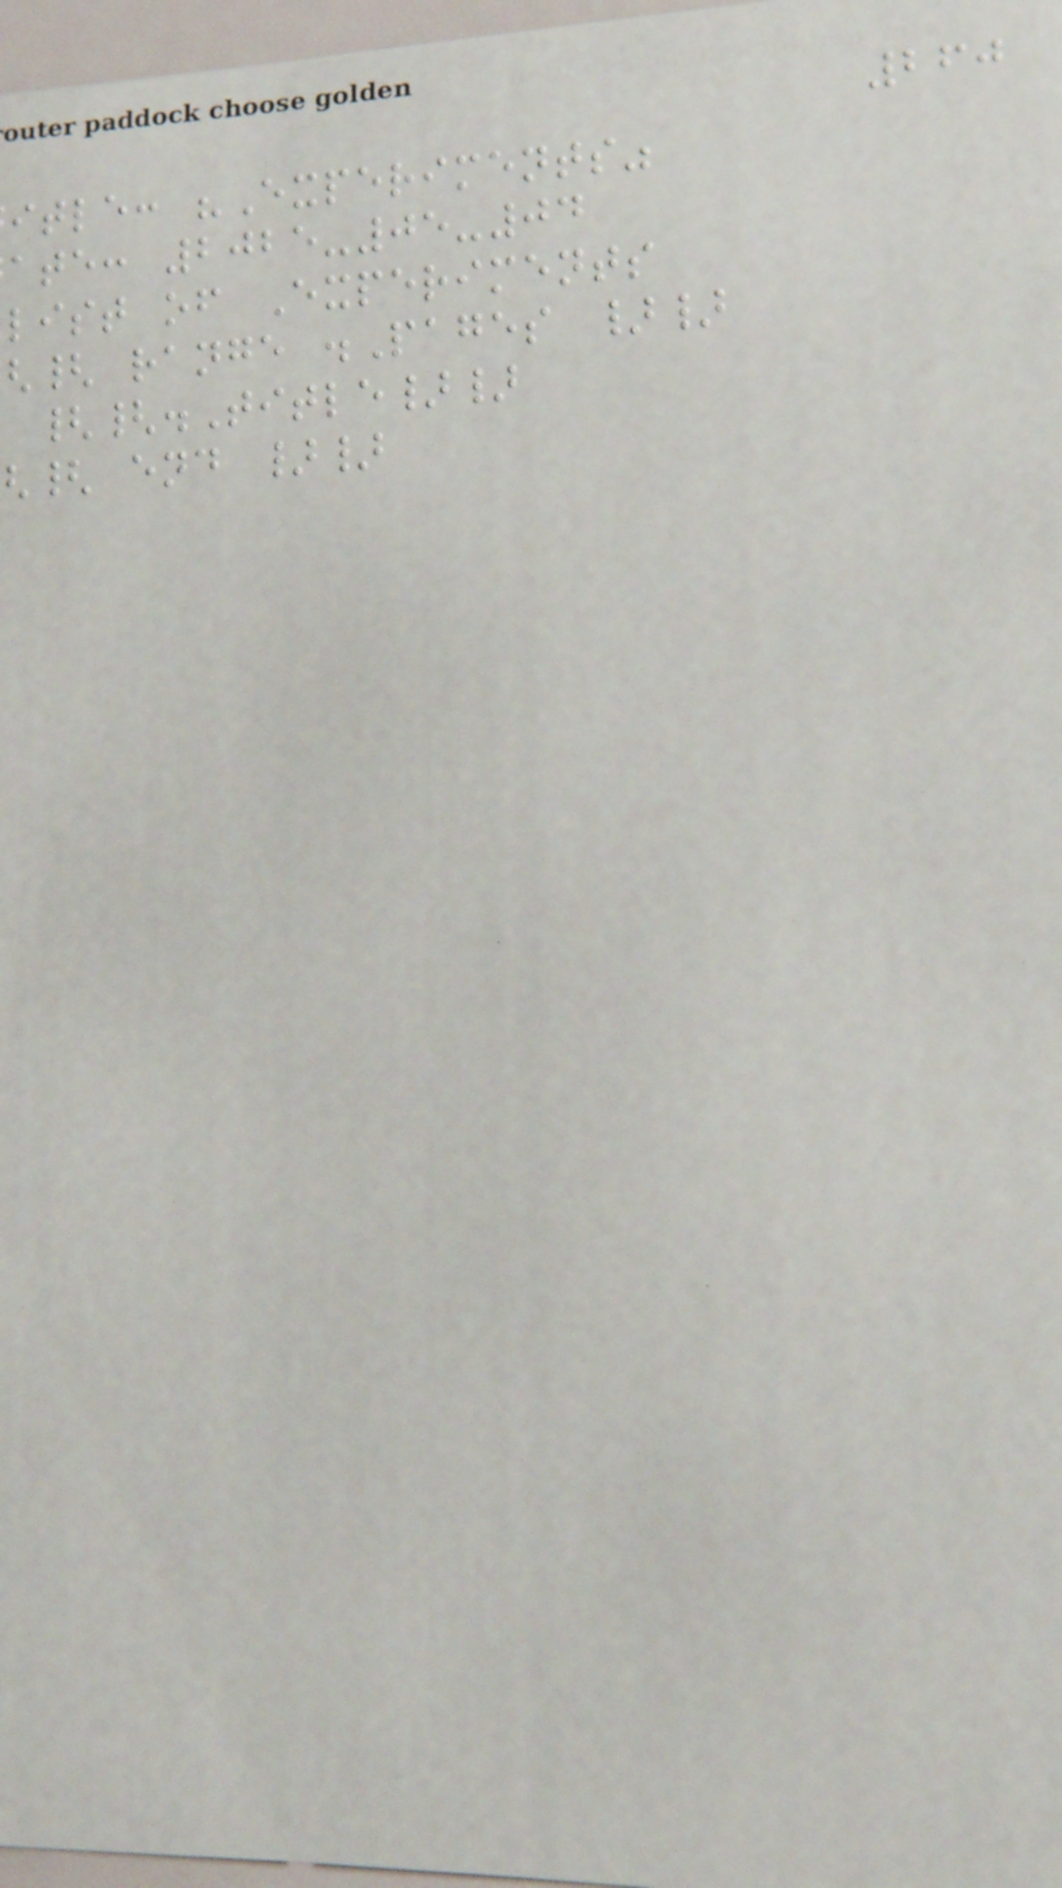260
itle: "Experiments"
ate: 2025-05-04
list of Experiments
{ range .Pages }}
{{.Title}}
{ end }}
